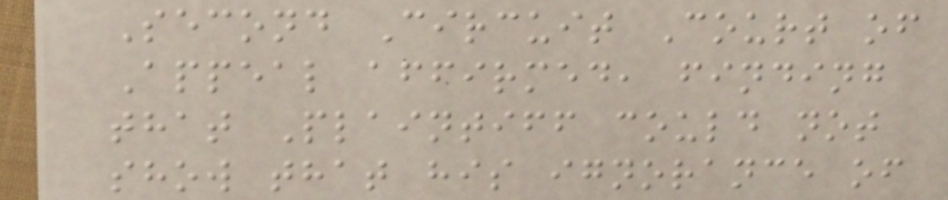Second Circuit Court of
Appeal affirmed, finding
that Plaintiff could not
show that his ignorance of
